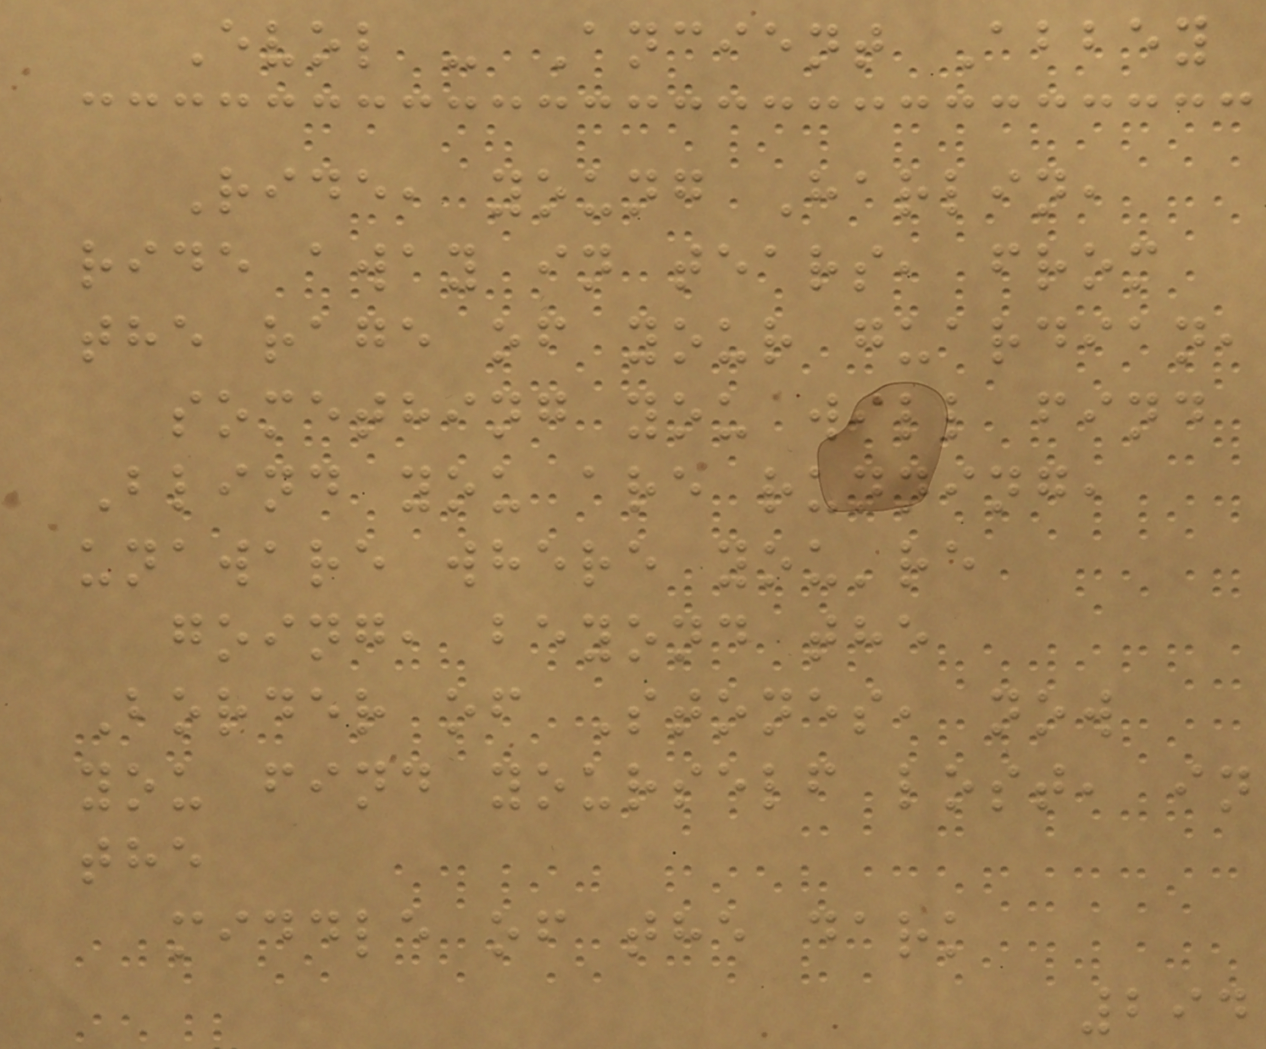Evol - Ancient Abbey
Ride, young Harlin,
ride away in tears, from
the rage of your guardian,
something you will find
Blind you are running,
unaware where you're
going, beyond the
Border of Stones, now
you find yourself lost, in
the
middle of the dark
294
